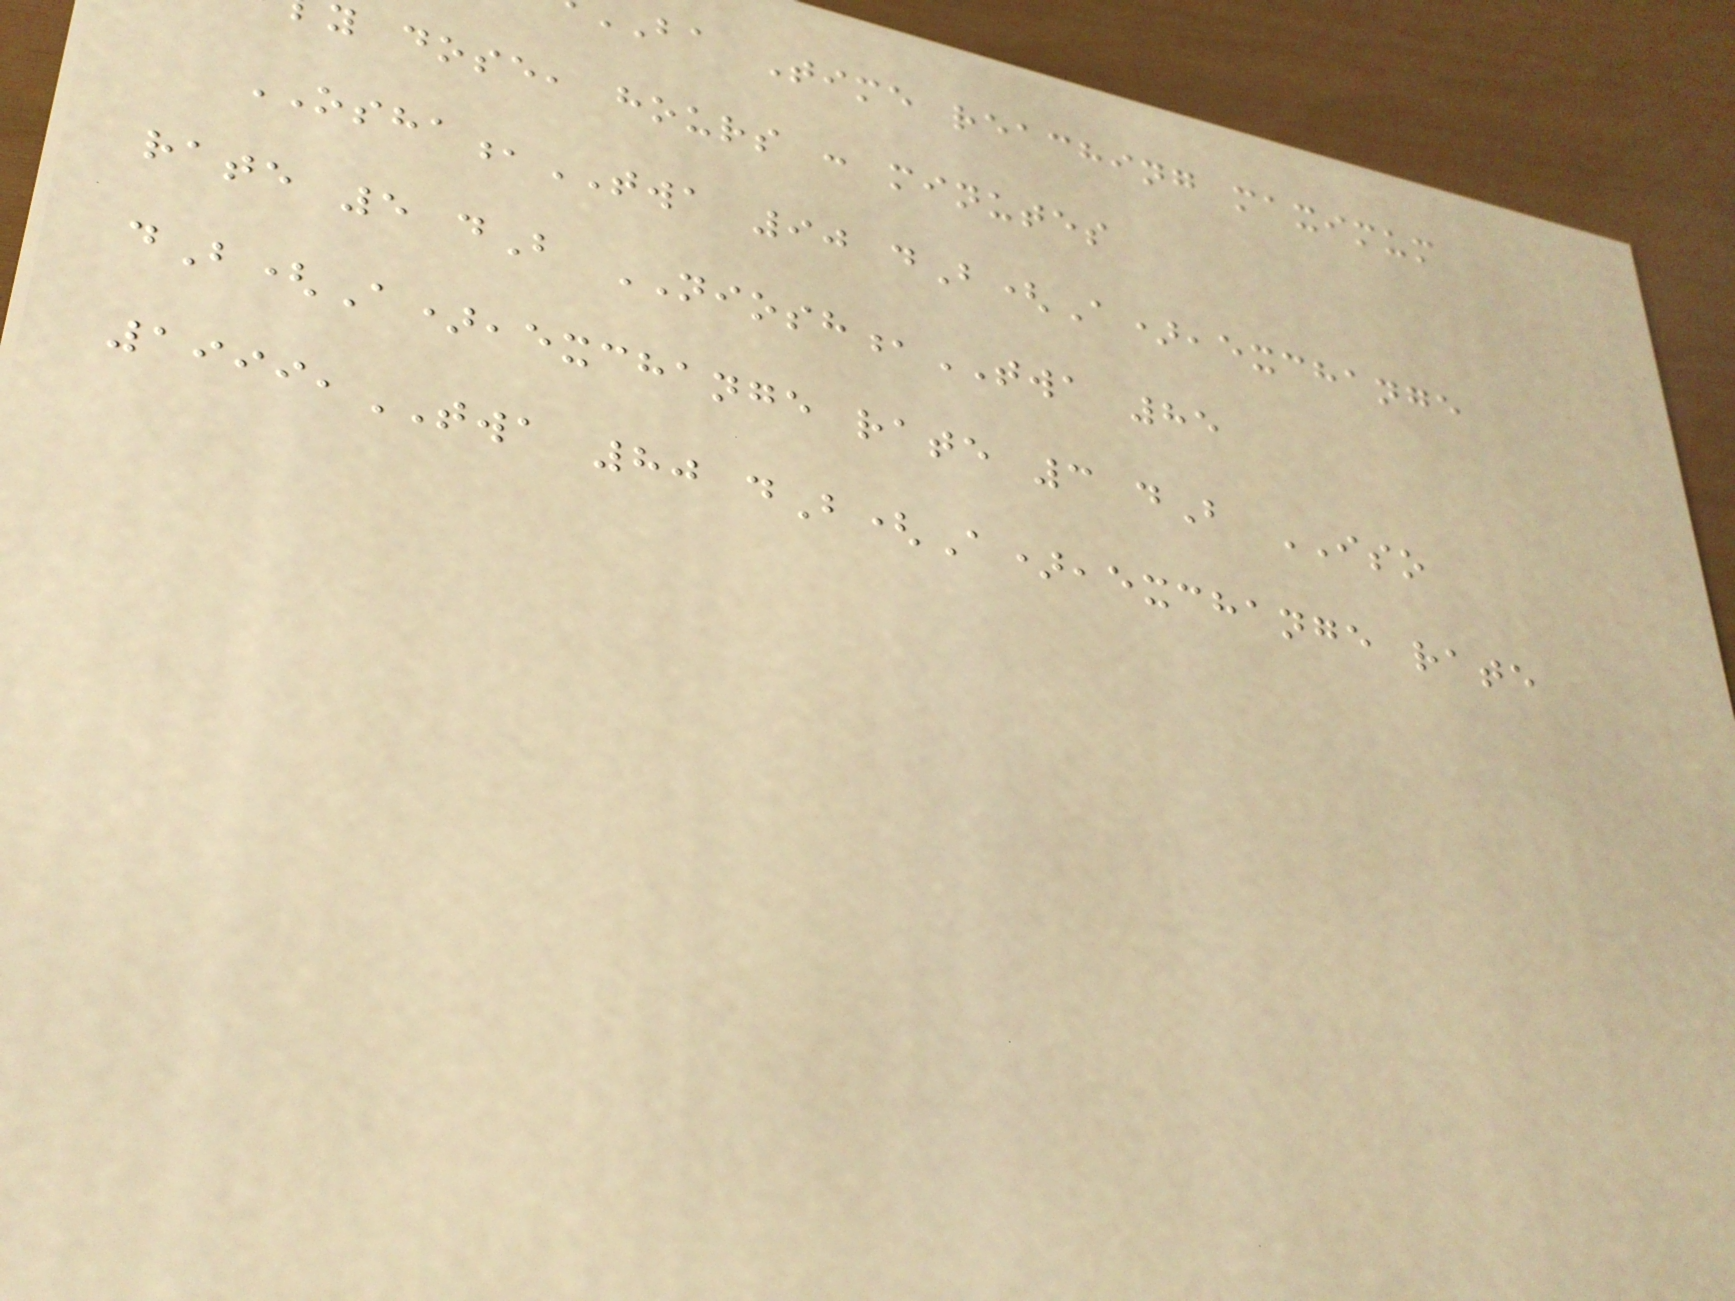ba Time reaching maximum
y dose, hours : minutes
OSHA,TWA 90 dB(A),exchange
rate 5 dB NIOSH,TWA 85
dB(A),exchange rate 3 dB ISO
1999,TWA 80 dB(A),exchange rate
